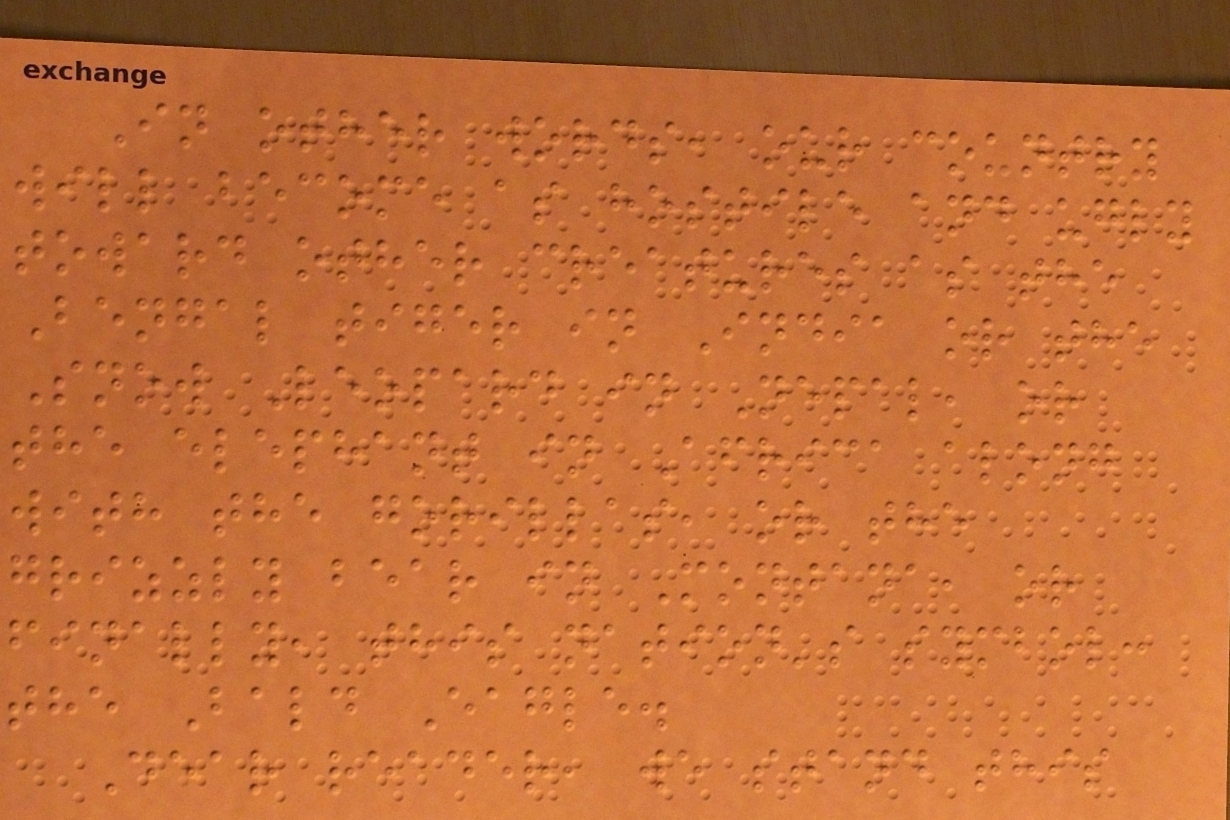In other words, our country
will become as hostile and ugly
toward other creatures as the
Bengal tiger in India or the
Snow Leopard in Nepal, or
the elephant in Africa along
with the gorillas, or the
grizzly bear in Montana, or
finally, this nation's symbol:
the Bald Eagle.
Dear reader, we stand this
